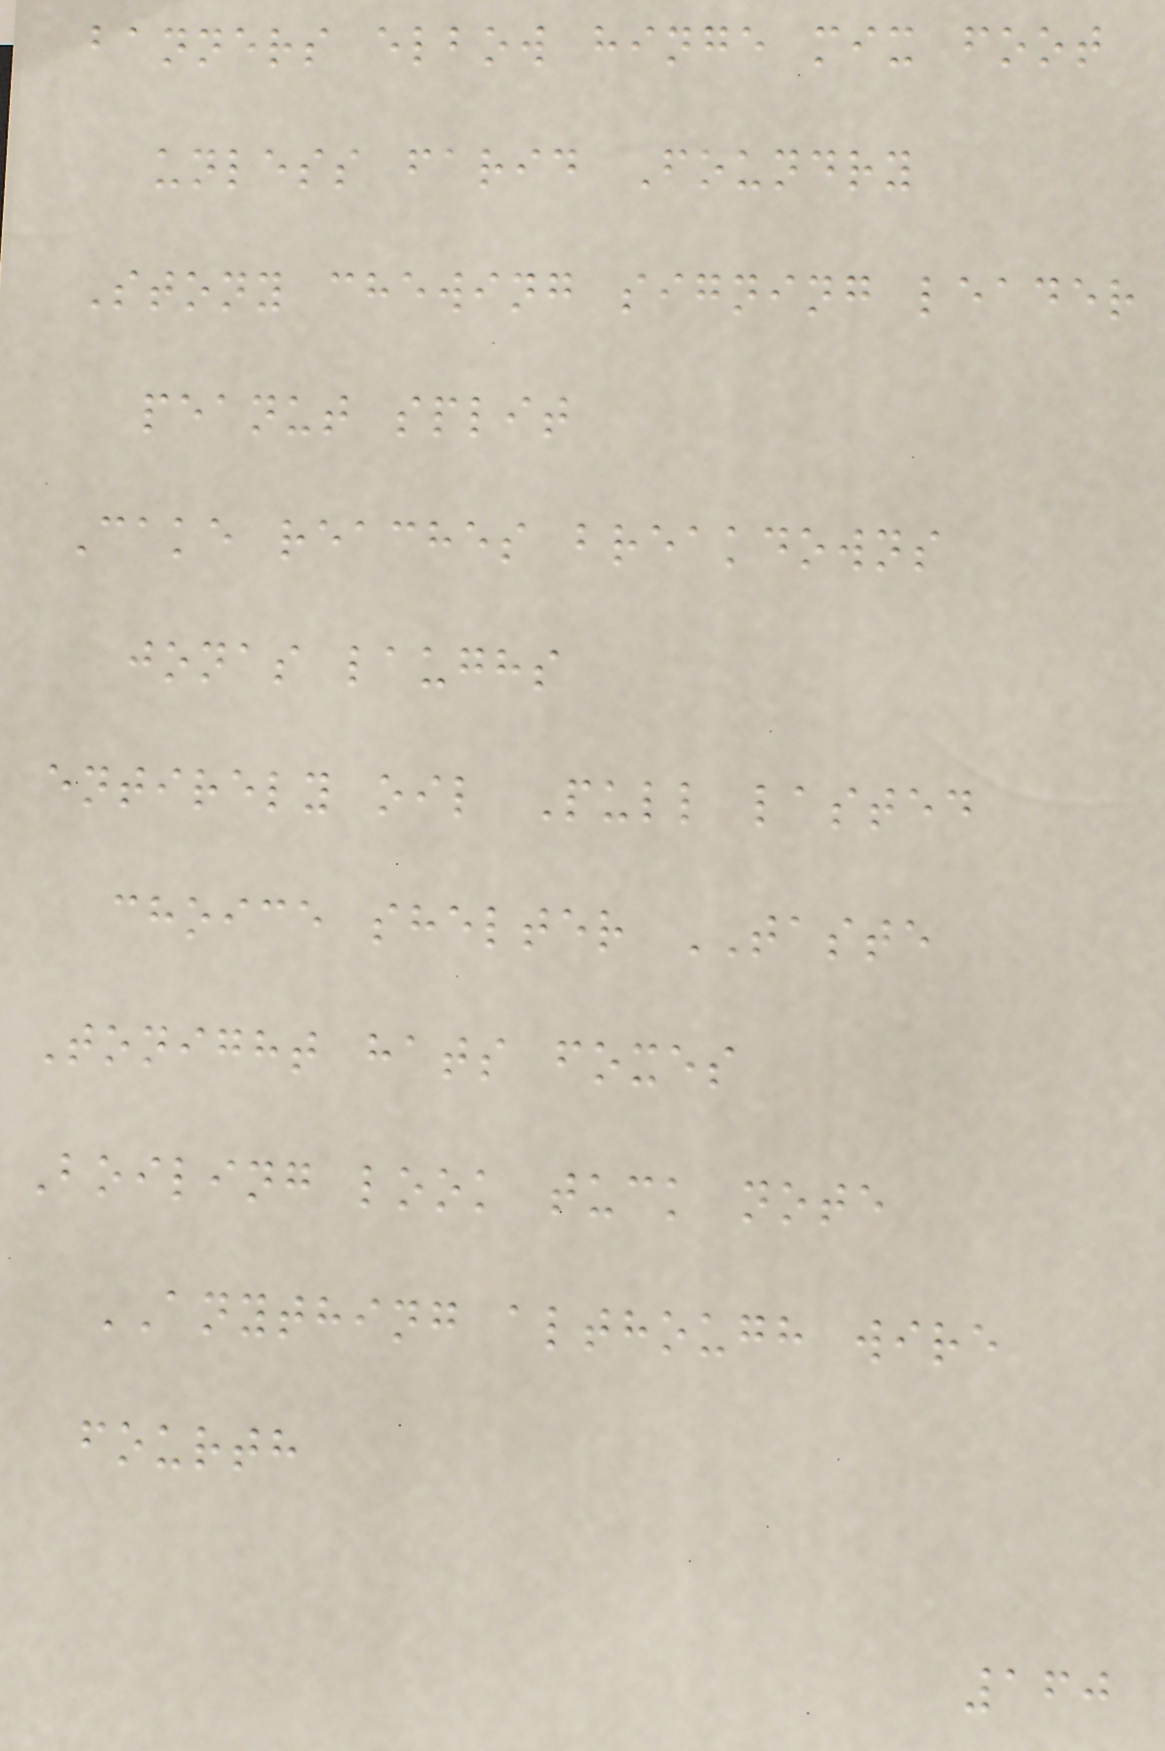banners elbow hinge mix foot
unless farid Foundry
Stony chewing signing leader
peanut split
Cake reaches breakdowns
jonas laughs
entirely oil Pull lasted
choice shelter TASTE
Tonight hats foxes
Boiling look tuck note
ANYTHING although wire
fourth
160
